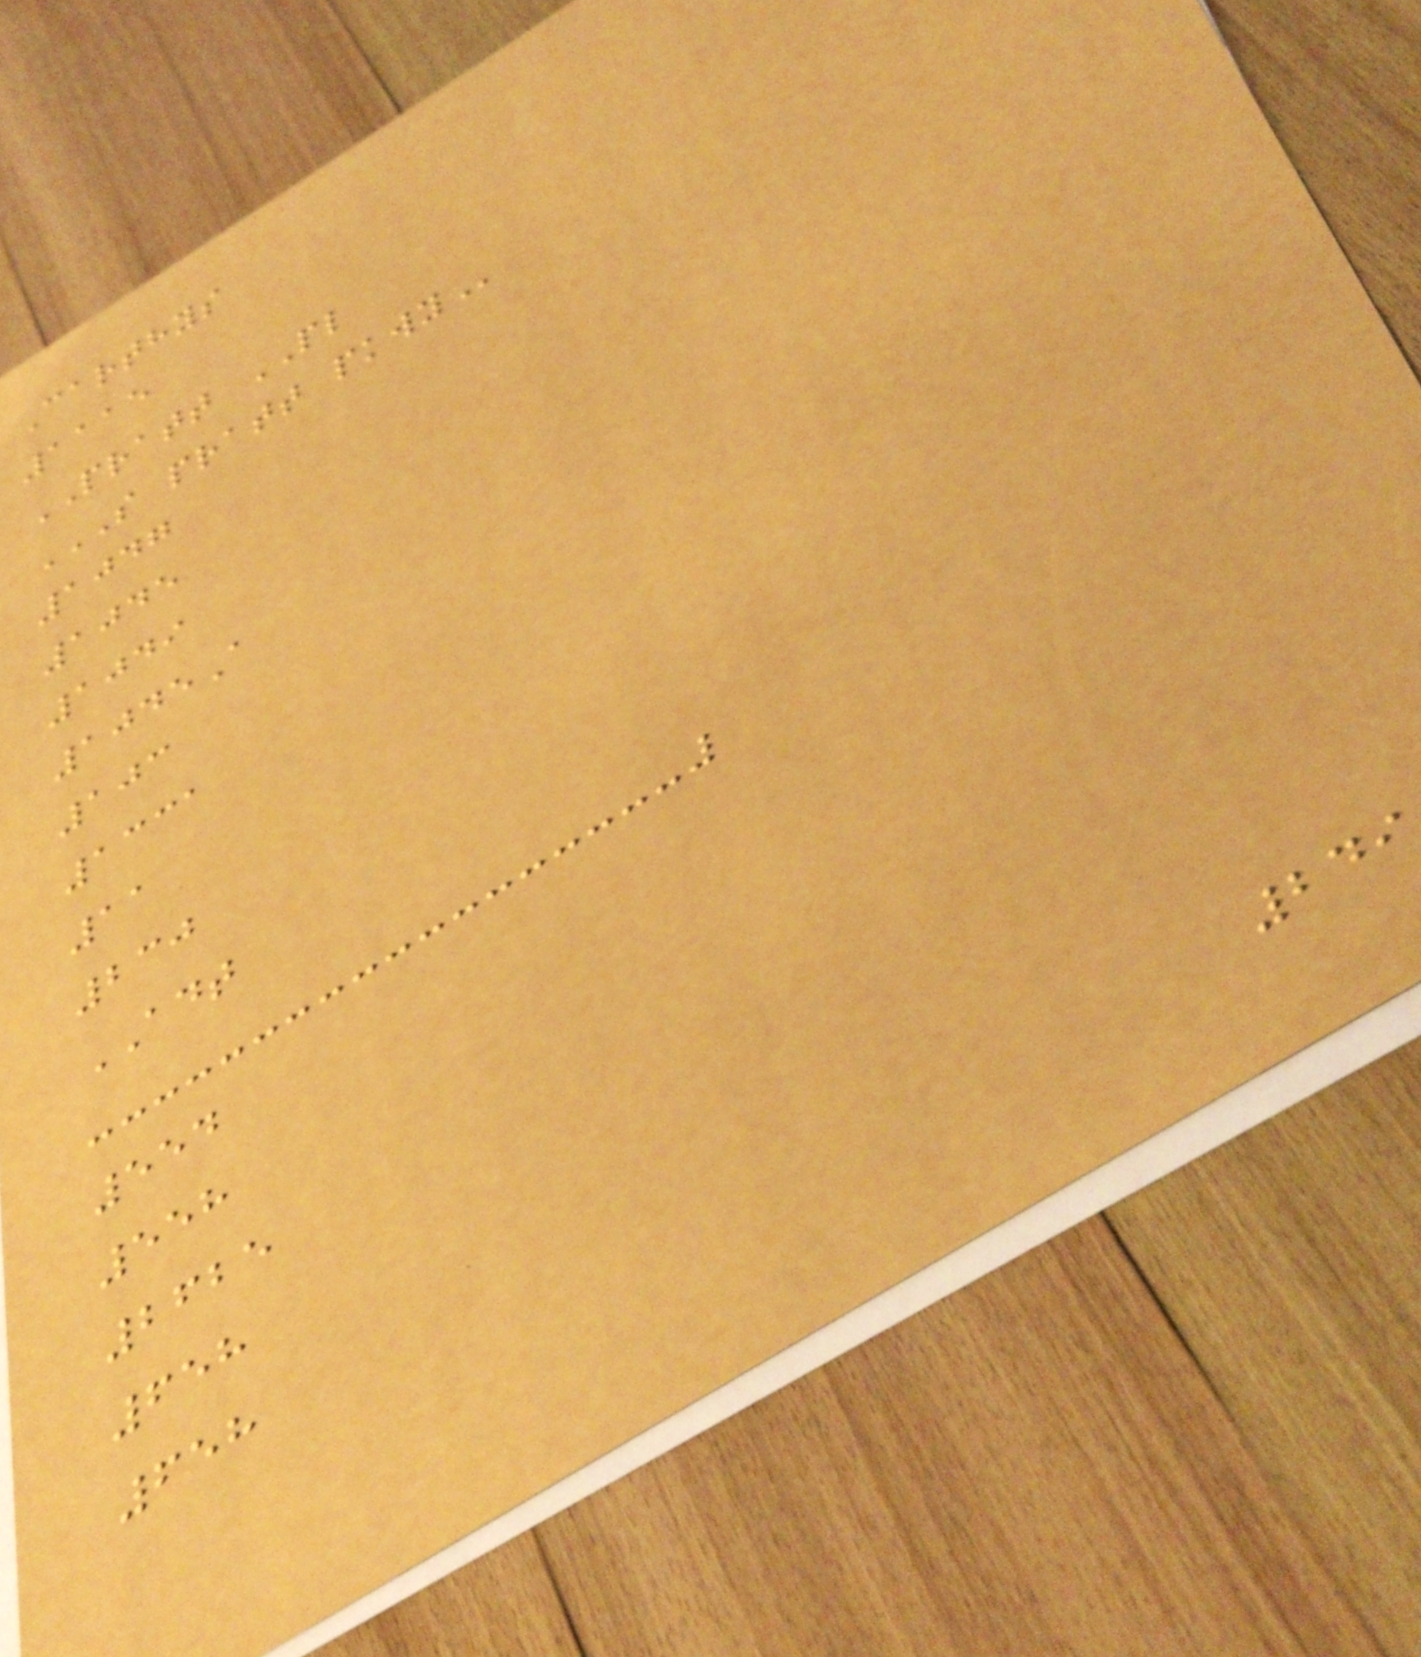Carthys
1115
PRATT PL
S PRATT PKWY
1047
1045
1049
1045A
103
1331
11
230
ADT
554
558
2625
658
658
249
